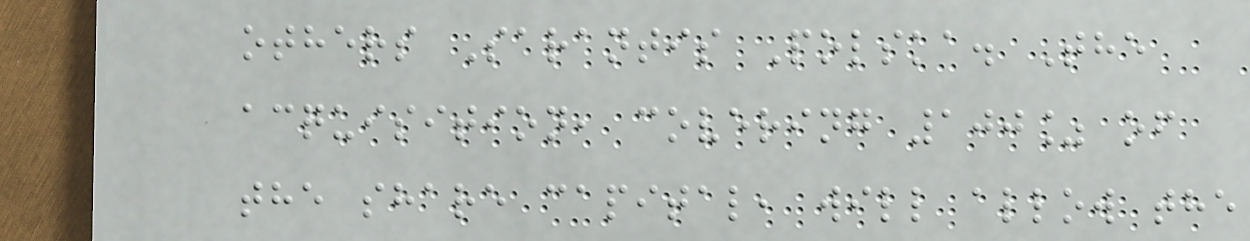others Sarantis Polska. The
acquisition, covering 100% of
the share capital, will allow the
